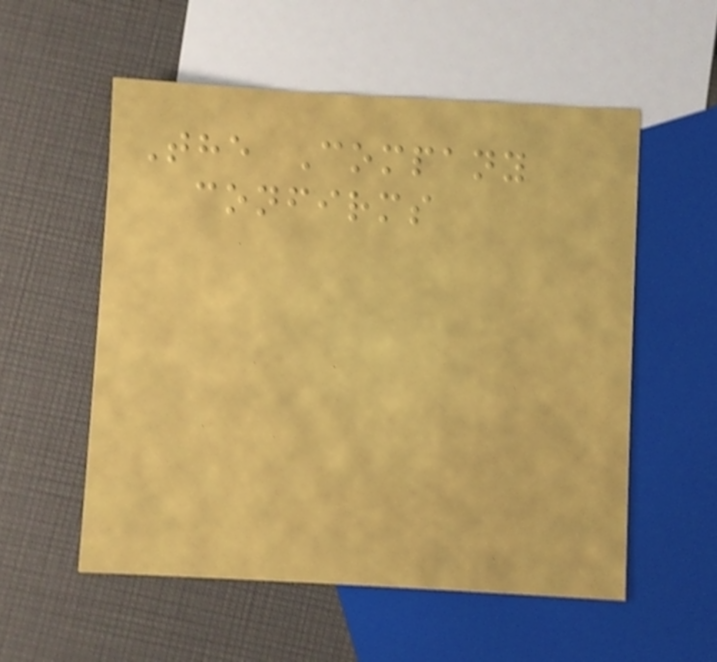The Company
confirms
